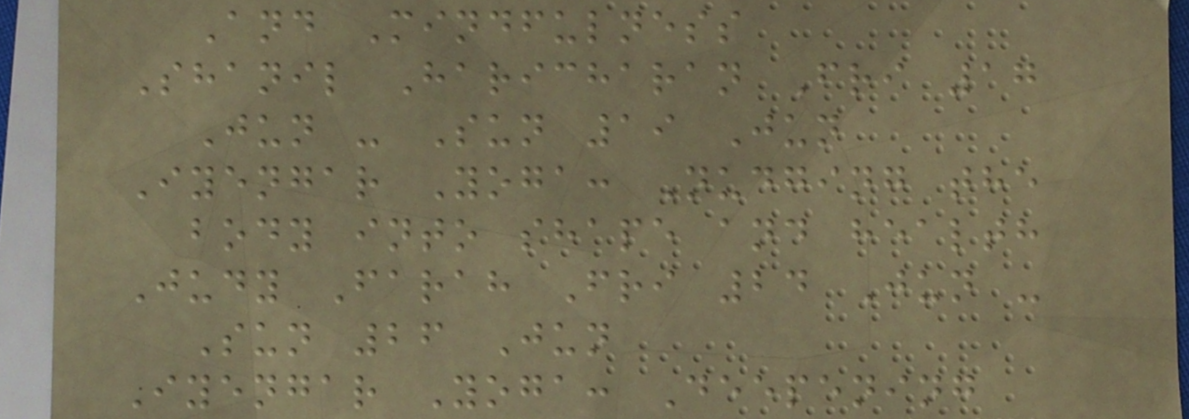And Mindfulness
Shanil Haricharan Fri 17
Jun - Sun 19 Jun
Iyengar Yoga: Nudging the
body into shape and health
Judy Farah Fri 24 Jun -
Sun 26 Jun
Iyengar Yoga: Deepening
